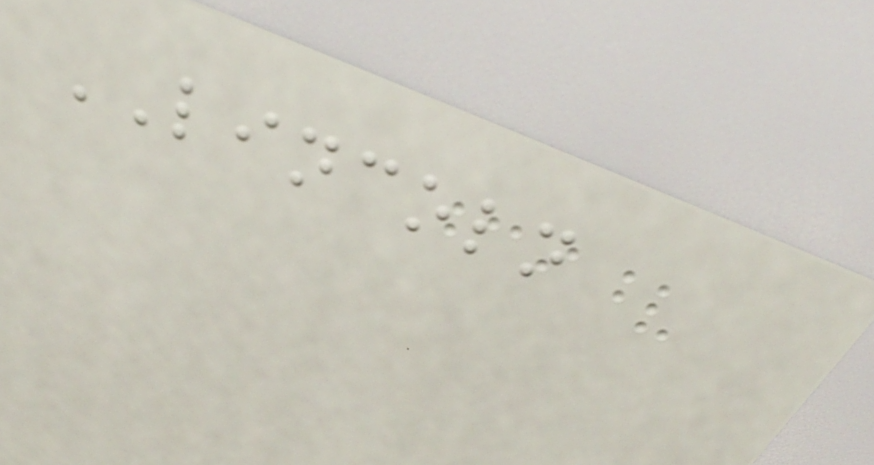LINCOLN
